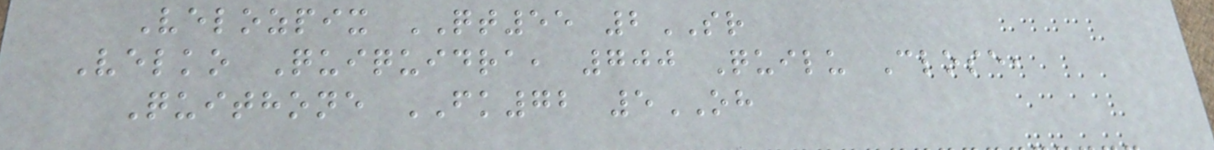Velozpix QT55 2SR
Velko Quiquidra, 700 Quilu Close,
Quithone FK72 5OH
